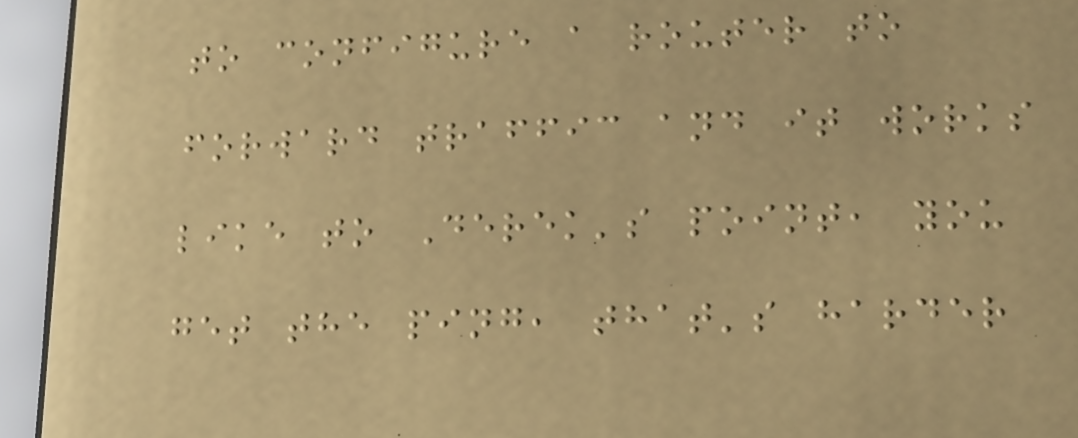to configure a router to
forward traffic and it works
like to Derek's point, you
get the ping, that's harder
